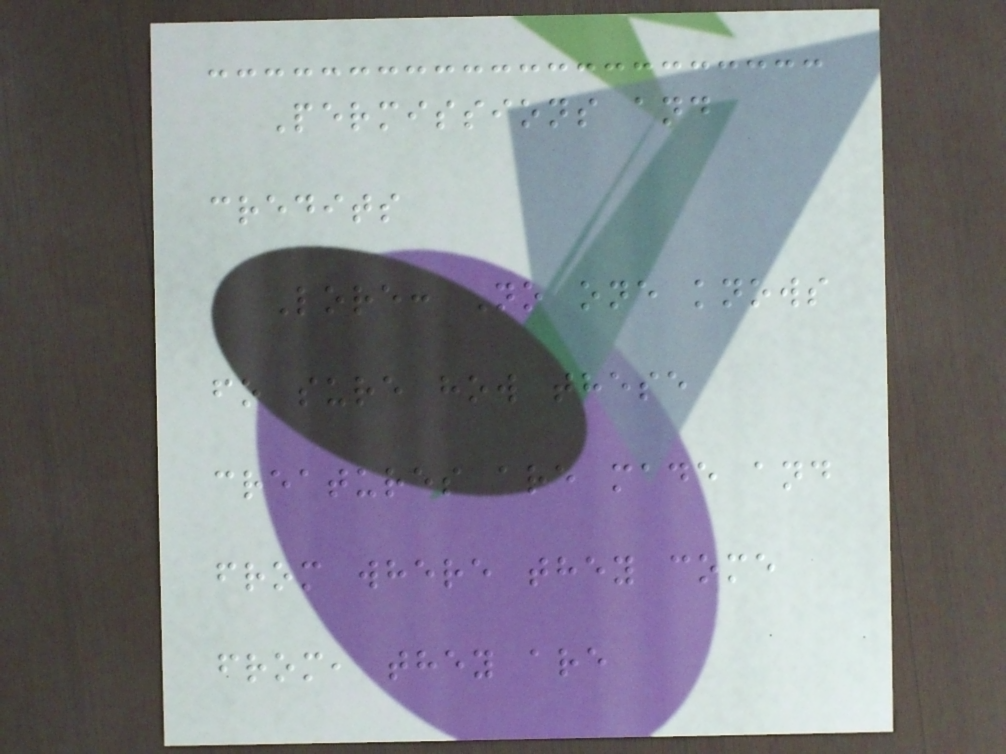Permissions and
credits
Lore: No one knows
fo sure how these
creatures are made and
from where they come
from, they are
